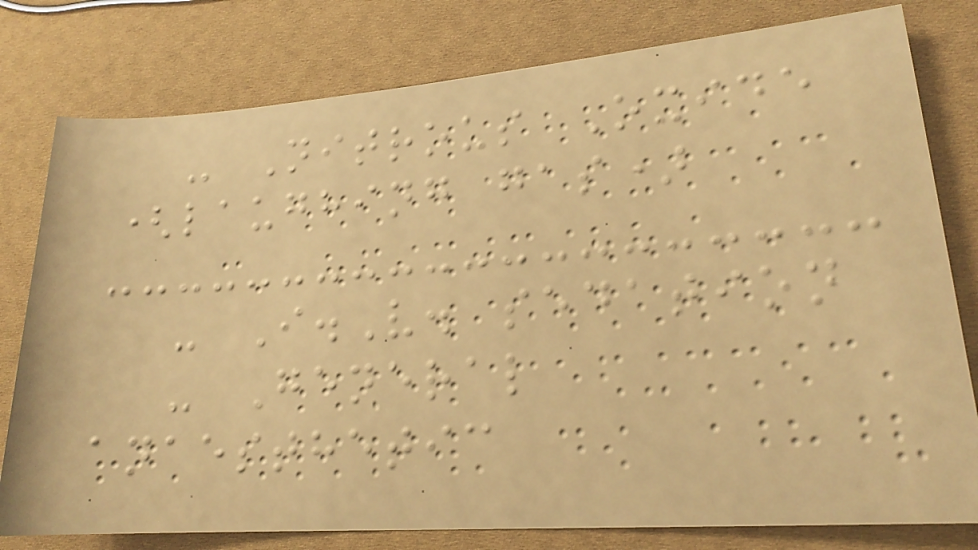- Nitrous Oxide
(laughing gas)
- I.V. sedation
- General
anaesthetic
